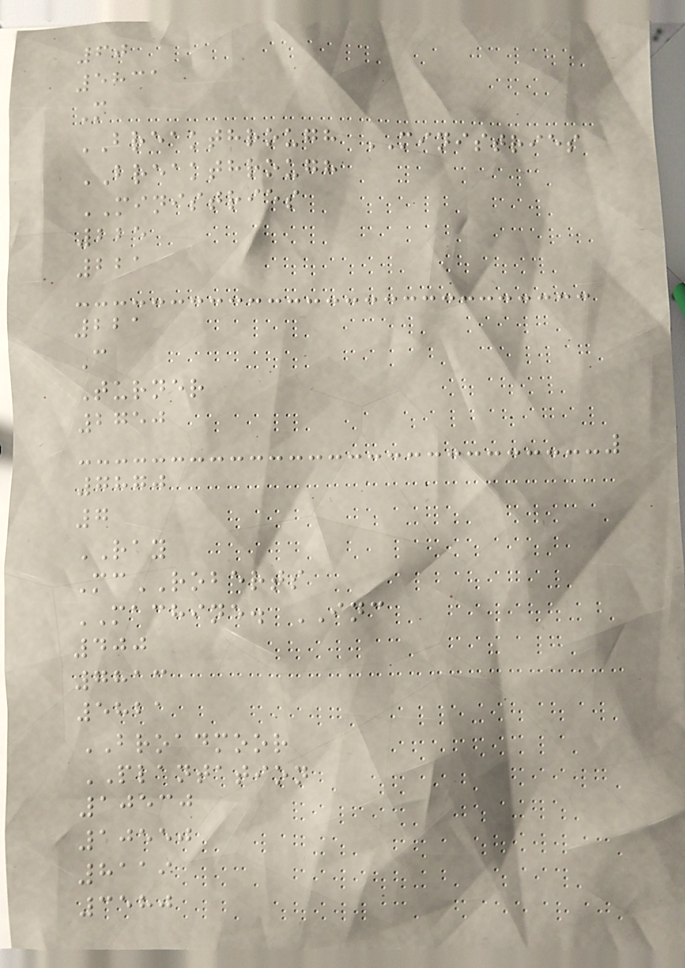60
5831
M
BREAKTHROUGH MINISTRIES
BREAKTHROUGH
MINISTRIES
225
221
221
C
Turner
2750
7870
7
RAY
McROBERTS
MACHINE. INC
400
7813
5821
BROADMOOR
PLANTATION
10530
10550
8119
3580
